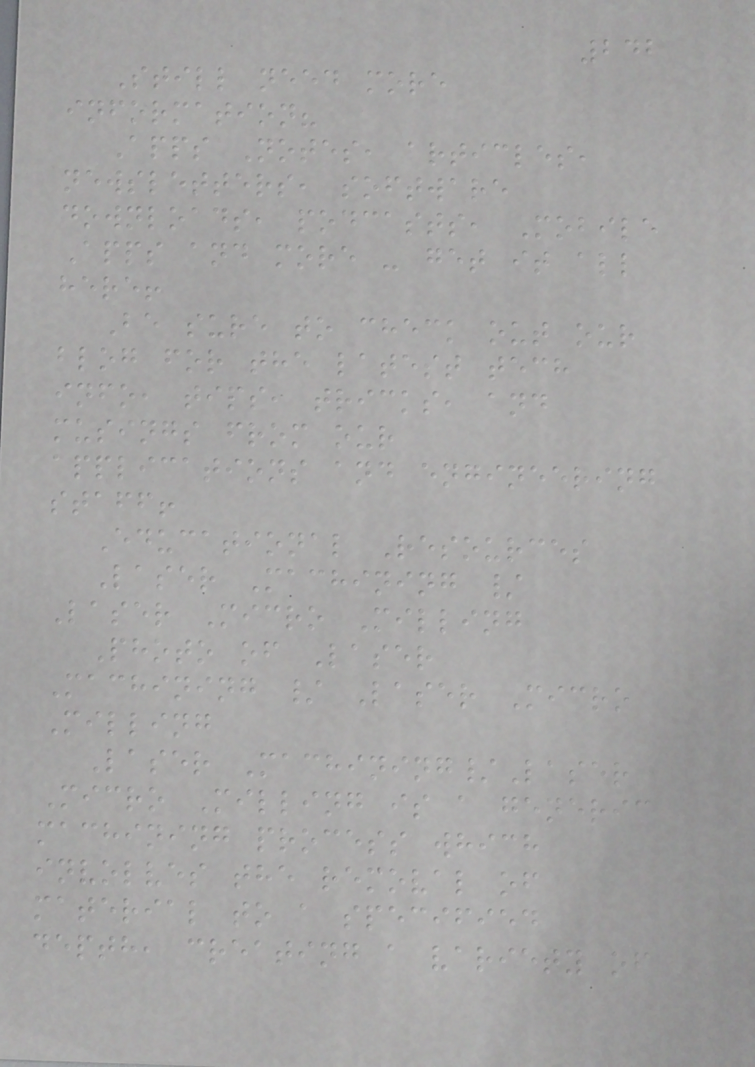242
Still need more
information?
Apps Notes, articles,
newsletters, software
downloads, podcasts, Mobile
Apps and more - get it all
here!
Be sure to check out our
blog for the latest tech
info, tips, tricks, and
musings from our
applications and engineering
staff!
Educational Resources
Laser Machining /
Laser Micro Milling
Photo of Laser
Machining / Laser Micro
Milling
Laser Machining/Laser
Micro Milling is a generic
machining process which
involves the removal of
material to a specified
depth, creating a variety of
